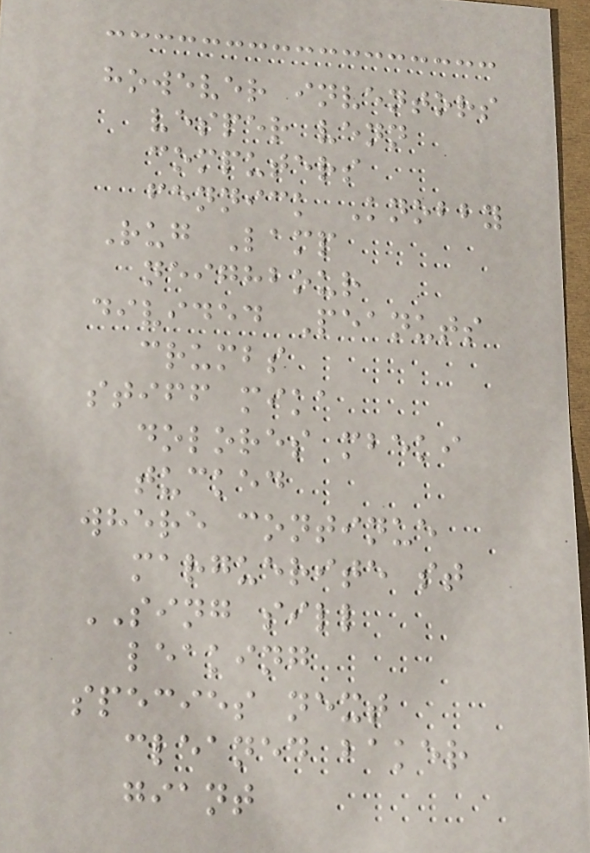however inventors
vesper venn
computers
fennick Knobby
Rug Lamp
neighbour
divided Peanuts
crumbs
stiff mika
dolores mbeki
tucked
where continue
marguerite st
SING sill
leaking
species next
cleaned baker
giant
